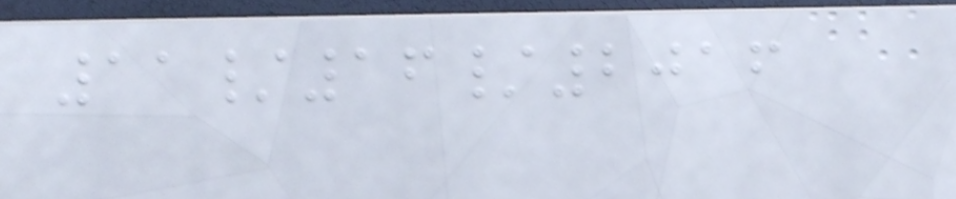11/16/2016
